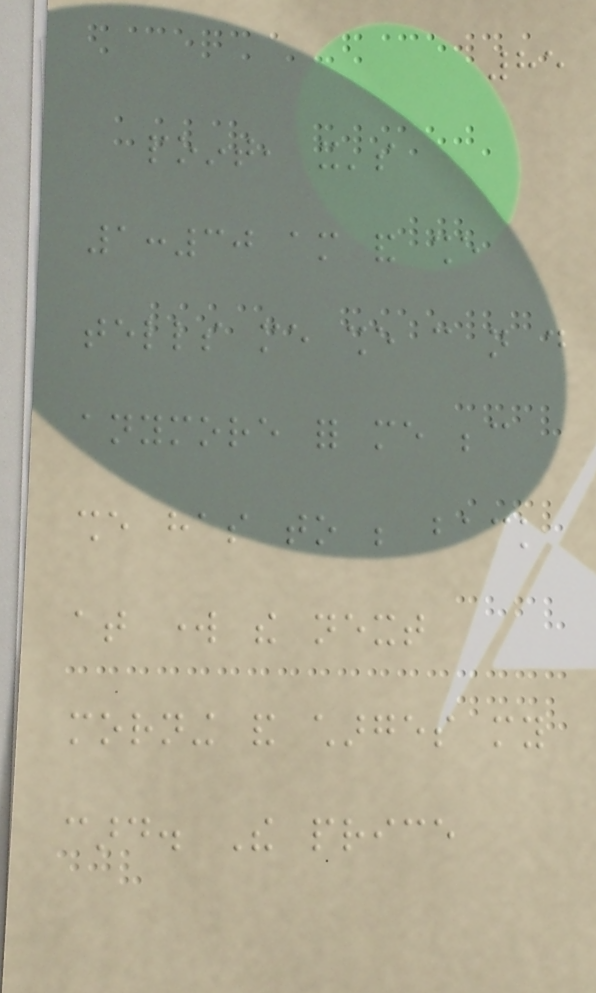85
point, it's
1:30 am and she
tells me she can not do
anymore for me because
she has to be back
at work the next
morning and charges my
card. The price
